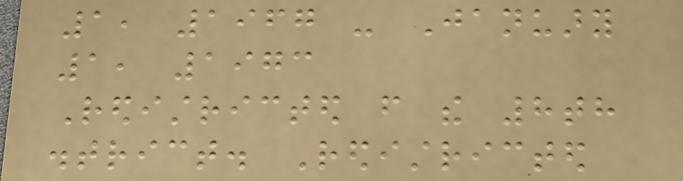1, 1967 - January
1, 1973
Redistricted from the 8th
district. Redistricted
